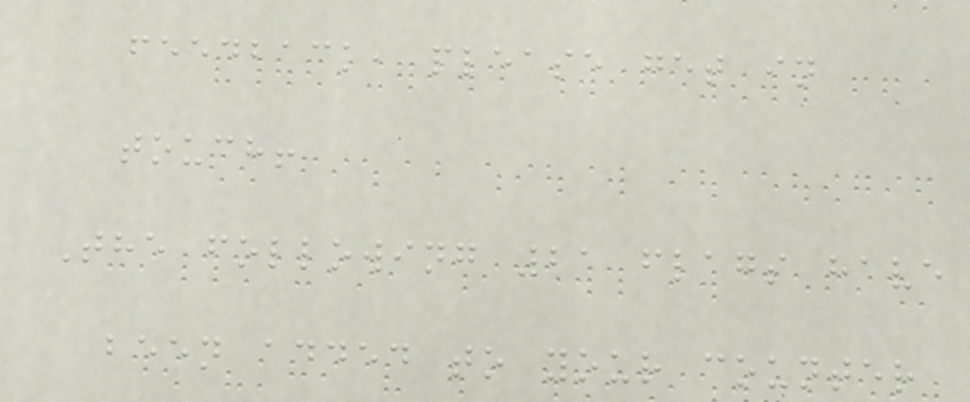feedback, please get in
touch!
The following 21 flags have
been added to your counter
